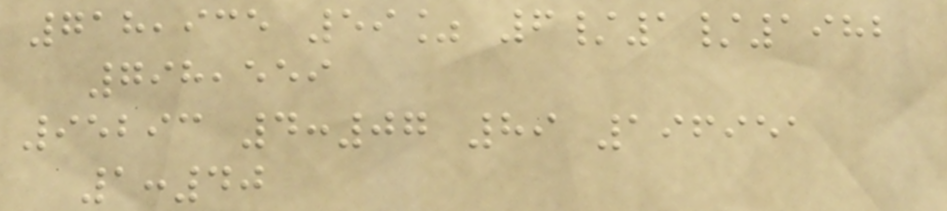718,935 59% 6/1/1982
798,559
95293 4:07 89 196951
1:40
